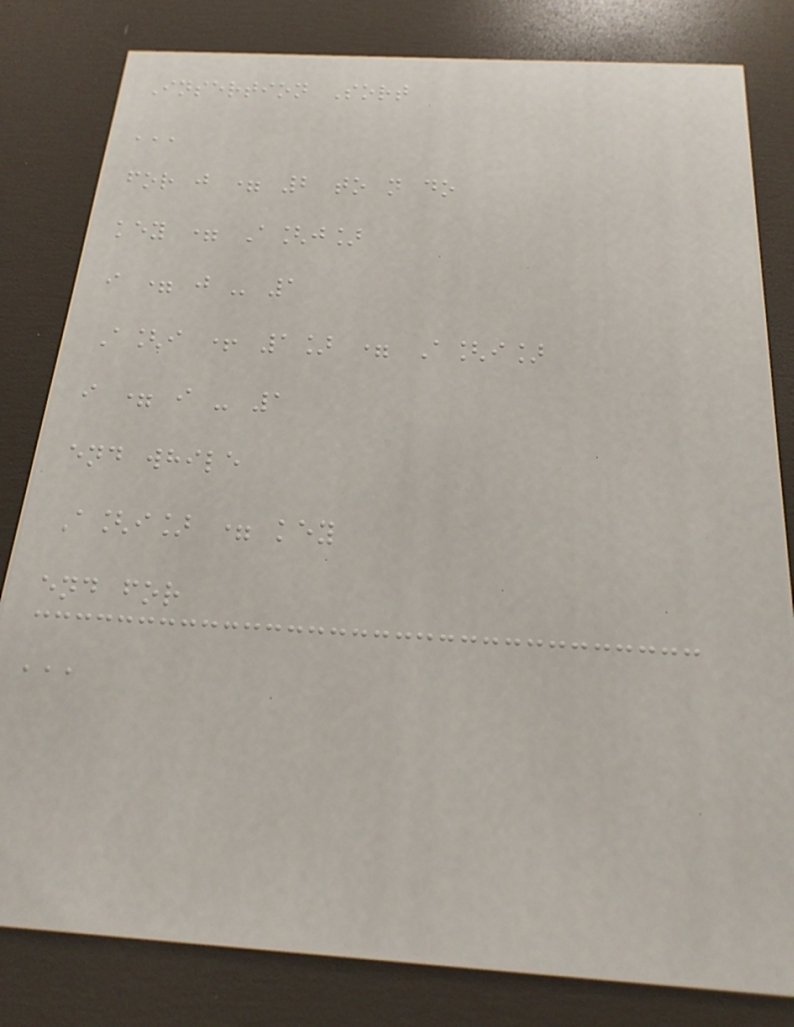Insertion Sort
'''
for j = 2 to n do
key = A[j]
i = j - 1
A[i + 1] = A[i]
i = i - 1
end while
A[i] = key
end for
'''
